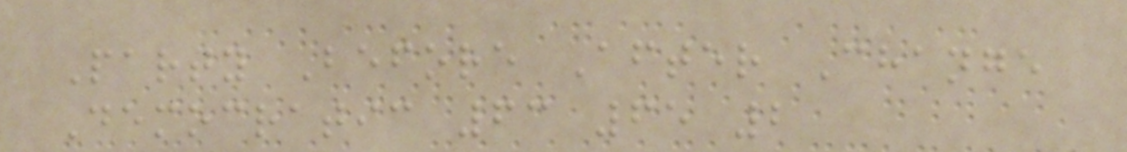Party Before After Change
Democratic 63 65 2
